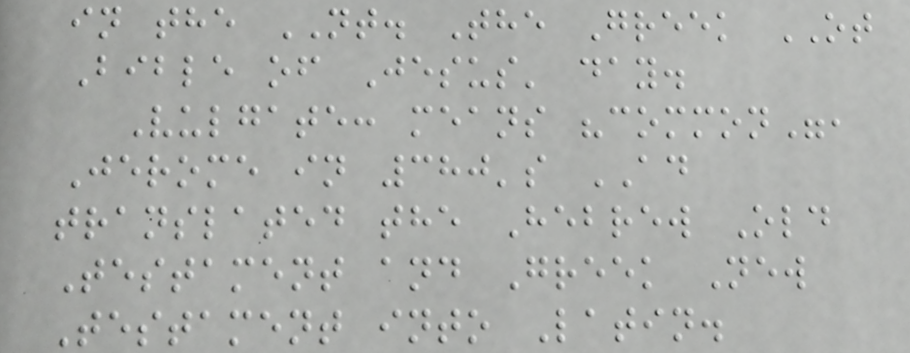in the NT. The Greek OT
Bible of Jesus' day.
Vulgate: means "common",
Jerome in 380's AD
translated the Hebrew Old
Testament and Greek New
Testament into Latin.
